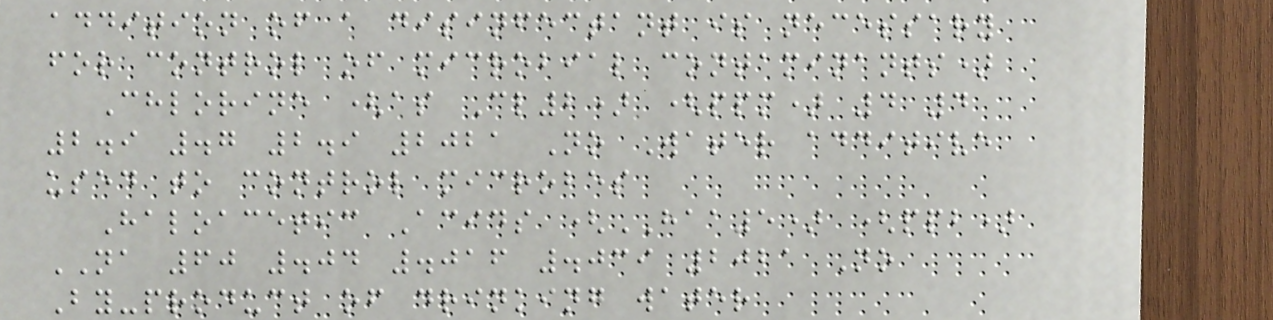addition of a disinfectant is necessary
for control of microbial contaminants)
Chlorine (as Cl2) (ppm) 4 4
2.9 .7 2.9 2021 No Water additive
used to control microbes
Haloacetic Acids (HAA5) (ppb)
NA 60 .04 .016 .039 2021 No
By-product of drinking water
